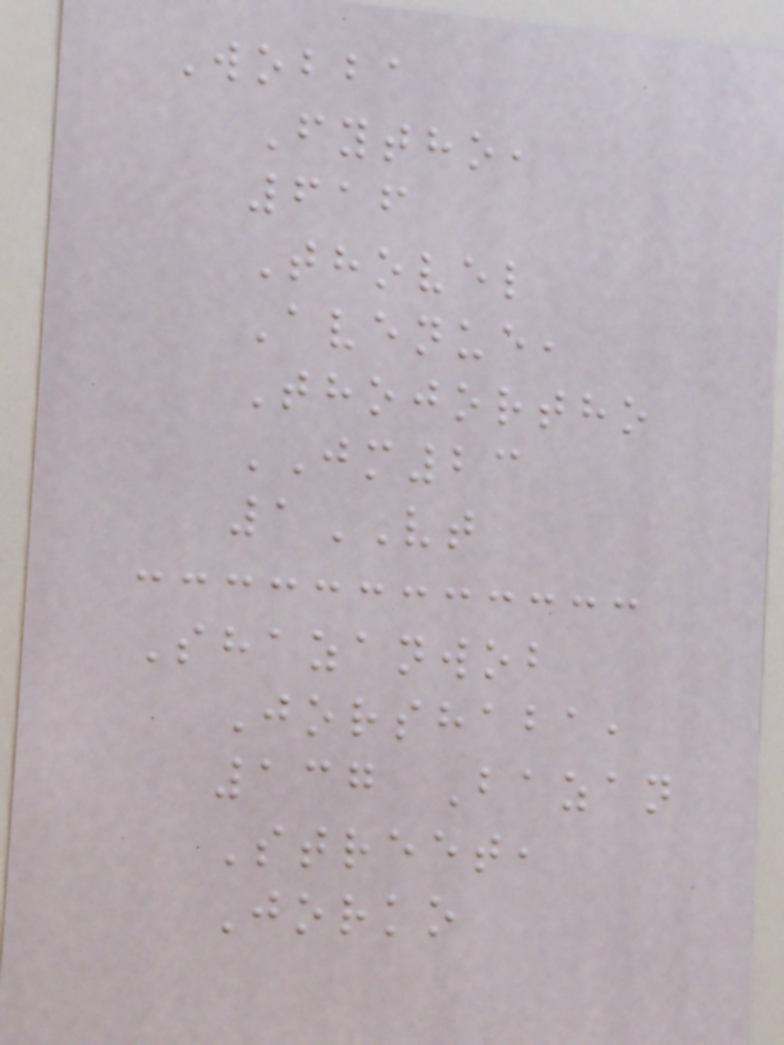Wobba
Fytho,
616
Thovel
Avenue,
Thojortho
JM23
1VT
Shazanwob
Jorshaba,
137 Bazan
Street,
Jorko
